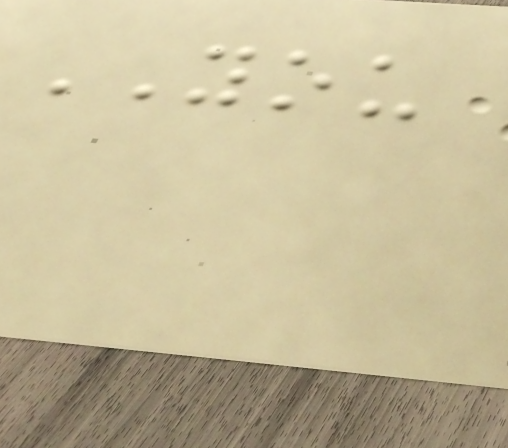YOU
